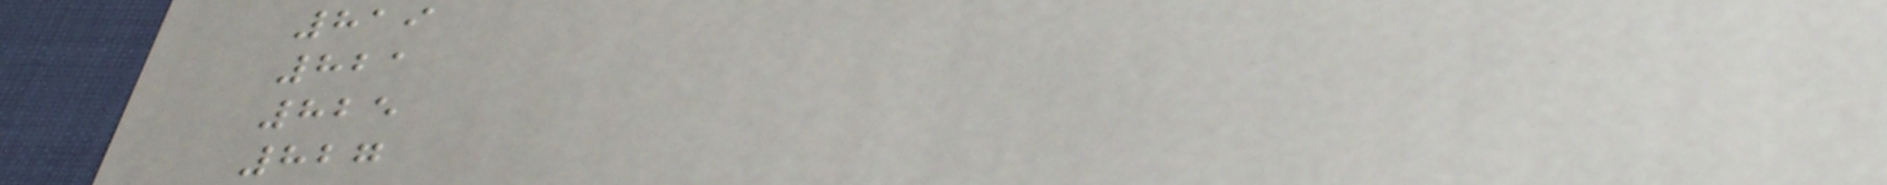819
821
825
827
